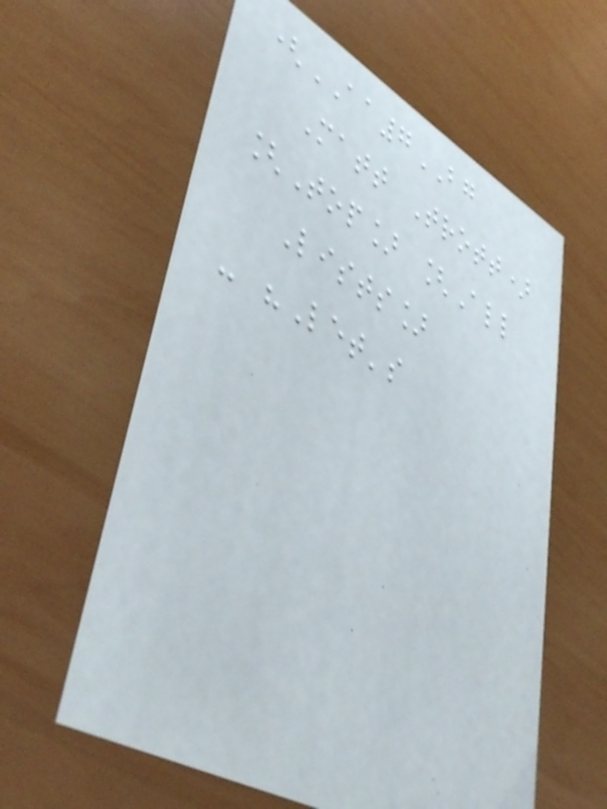(AA7BG
Matt Trott)
[Top] [All
Lists]
- "Let's
